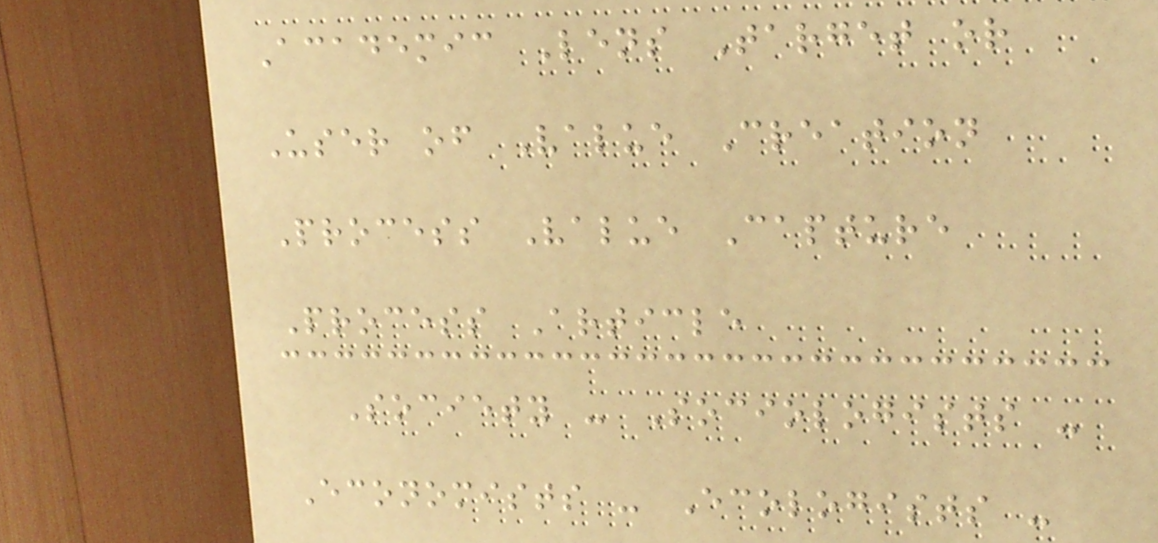Academic Lens Target or
User of Value Creation
Process Value Capture
Process Article
Society - Sociologists -
Economists - Ecologists -
